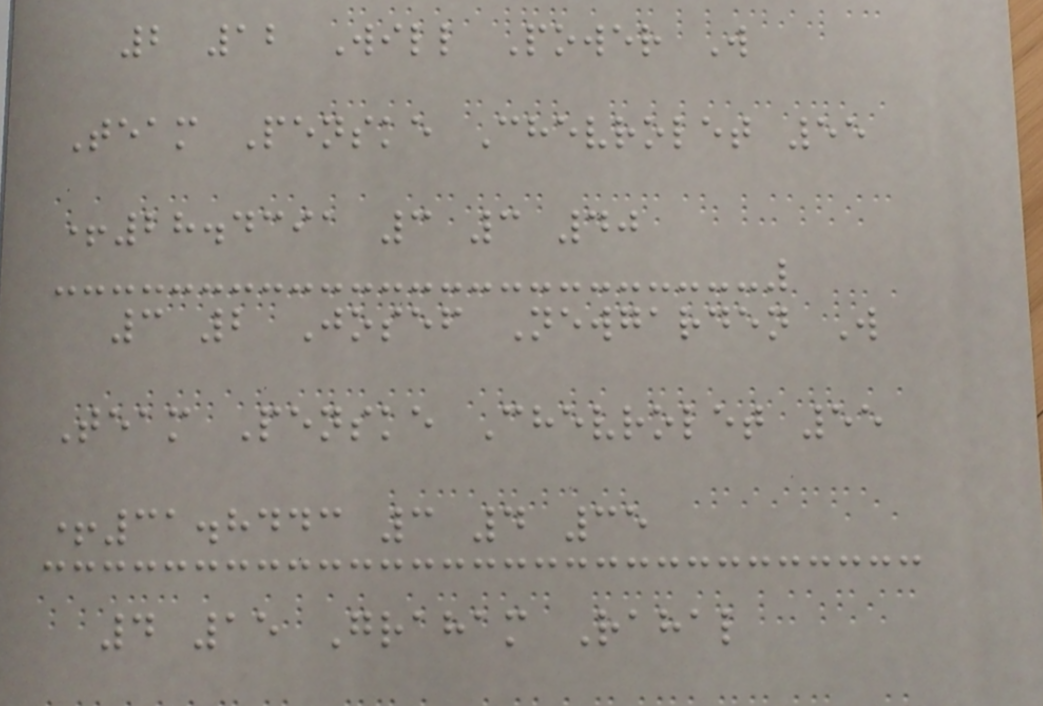2 12 Will Power W
Team Penske Chevrolet 55
+28.4391 3 3 40
3 2 Josef Newgarden W
Team Penske Chevrolet 55
+31.8443 3 4 35
4 15 Graham Rahal
